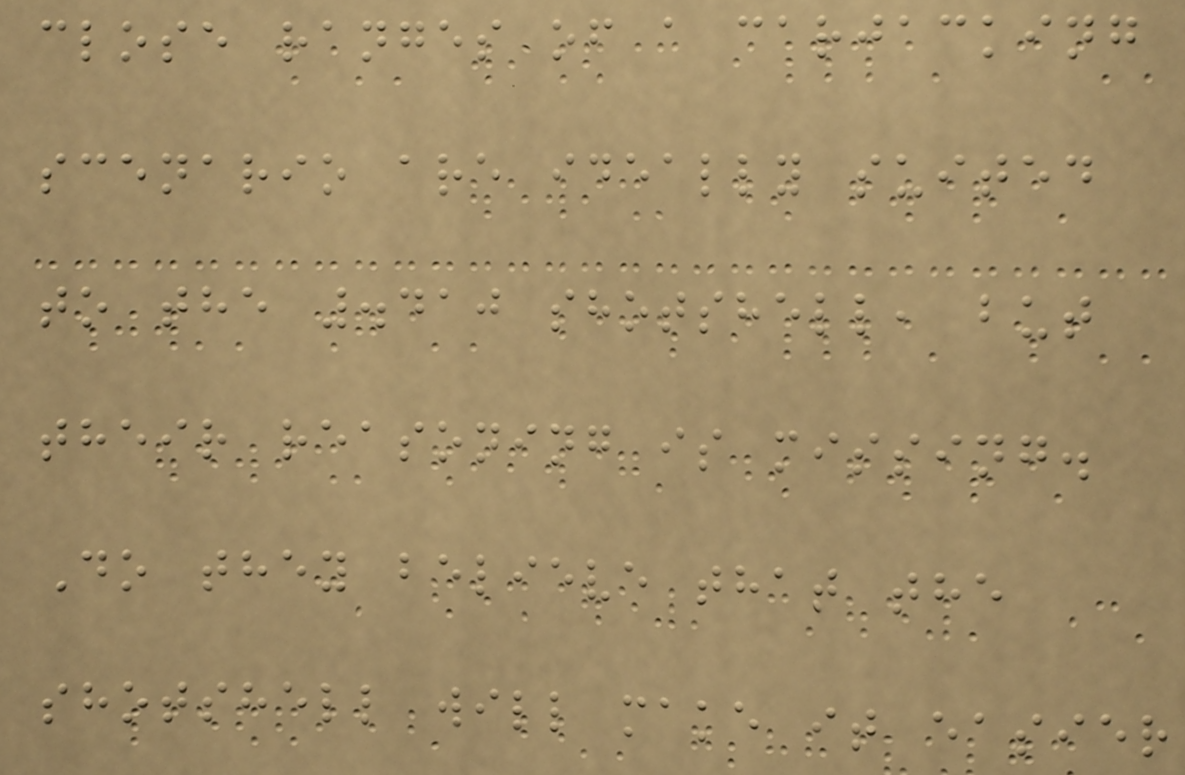close ranges of a carjacking
scenario are ideally suited
to the .410 shotshell, but
their reasoning is missing.
Do they believe that the
shotshell will make it easier
